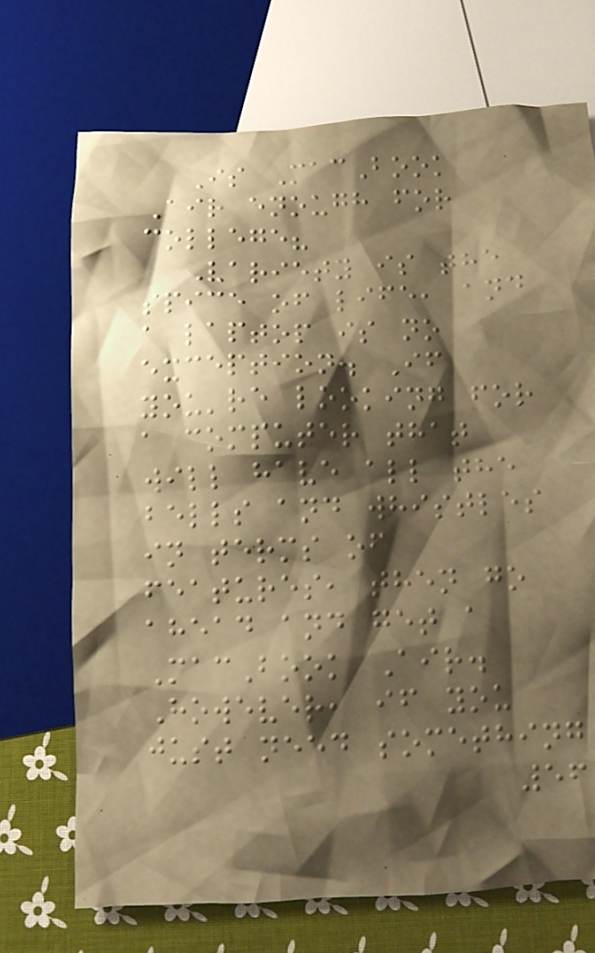Is MacBook
Air enough for
college?
Variety is the
spice of life, and
a laptop is no
exception. If
you're looking for
a computer that
will have all the
bells and whistles
in terms of
features, then go
ahead and get a
MacBook Air.
However, if you
just need something
56
